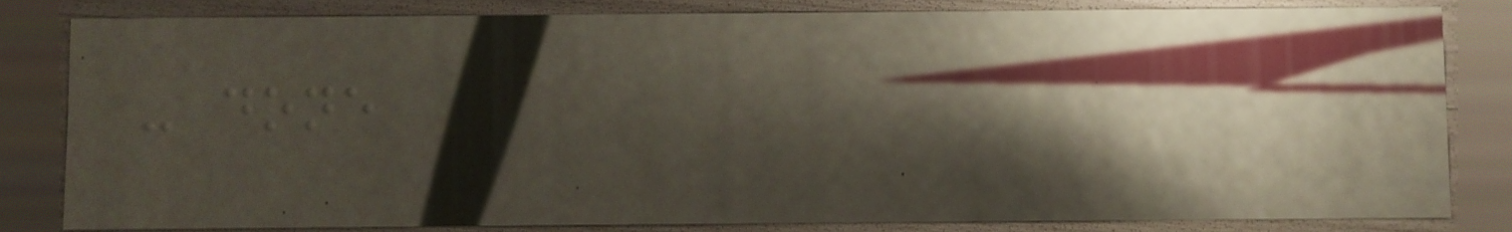- done
